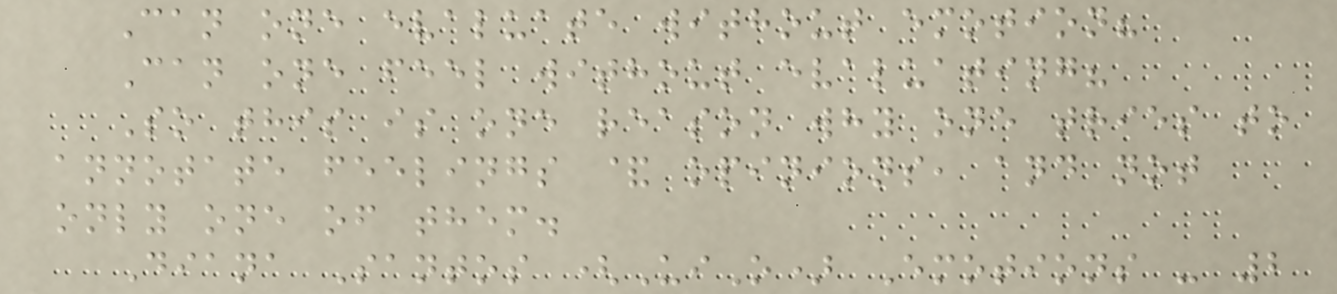Can one evaluate without emotion?
Can one feel without evaluating?
So this is one reason why one tries to
annotate feelings & opinions, and not
only one of them.
Diana Santos (UiO) Emotions - 2
